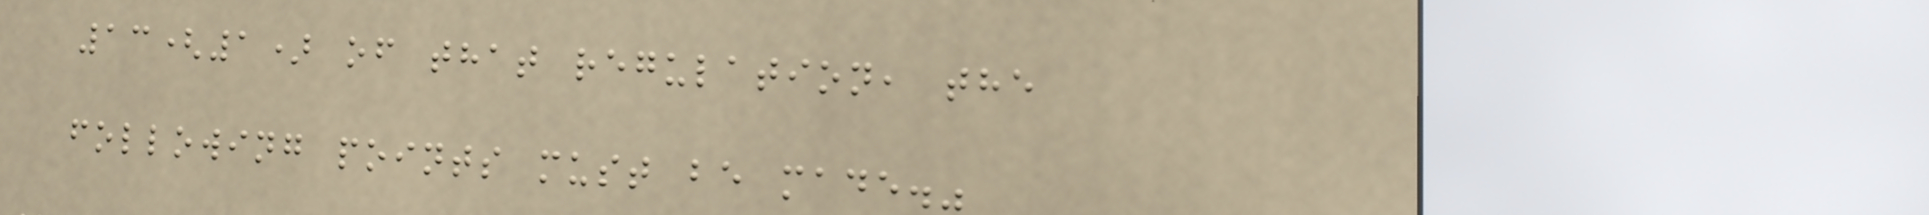13(1) of that regulation, the
following points must be made."
